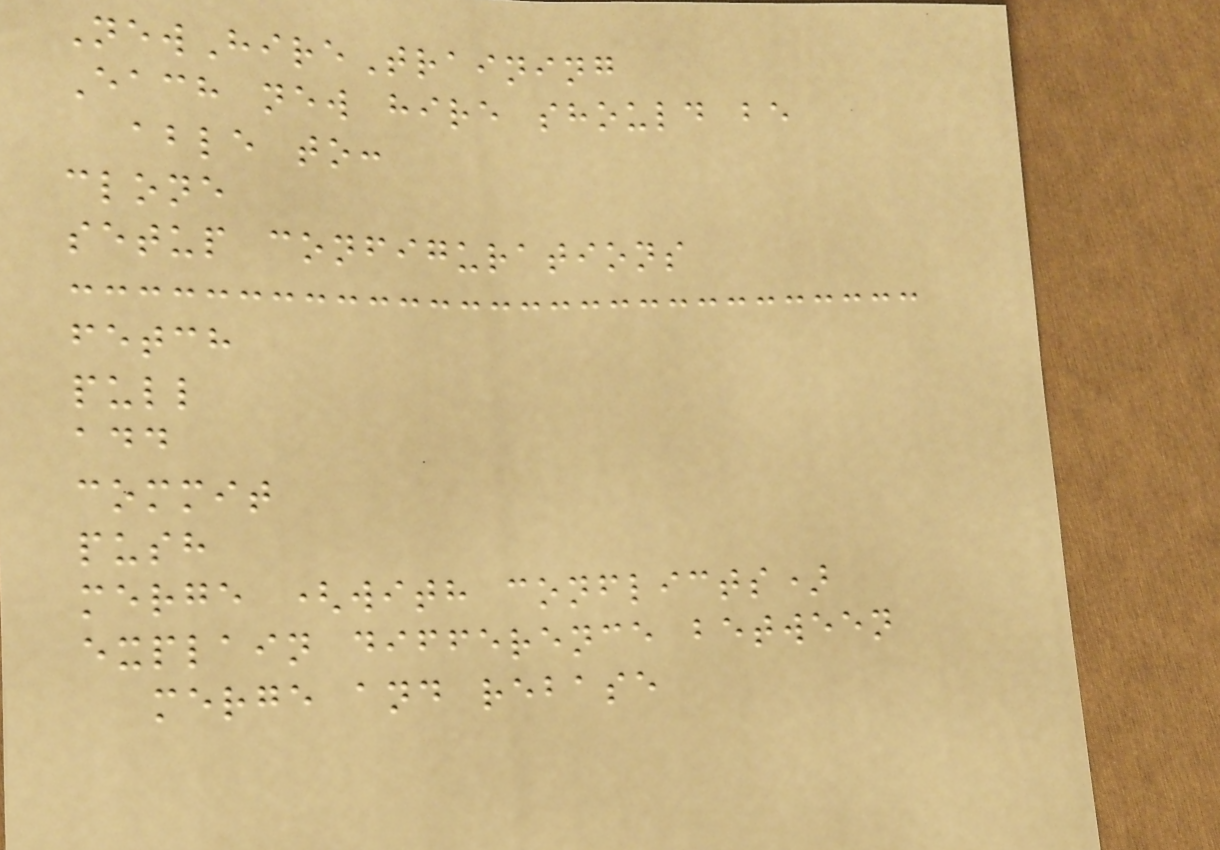NewHireTraining
Each new hire should be
able to:
clone
setup configurations
fetch
pull
add
commit
push
merge (with conflicts)
explain difference between
merge and rebase
